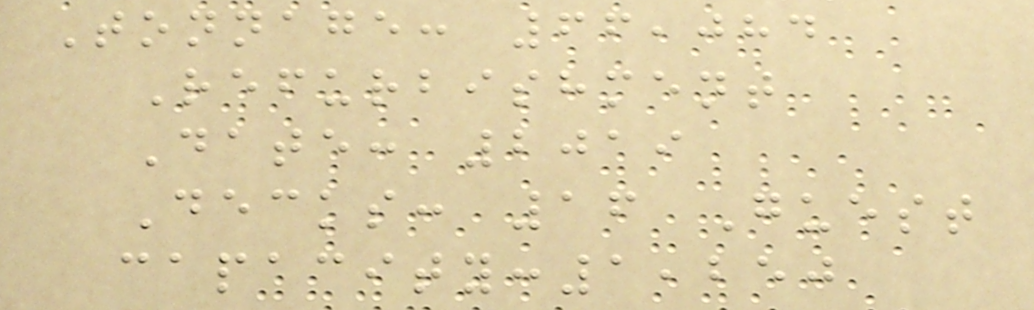Tonnage: 66,084
Refurbishment
Date: 2019
Decks: 16 Guest
capacity:1,250
